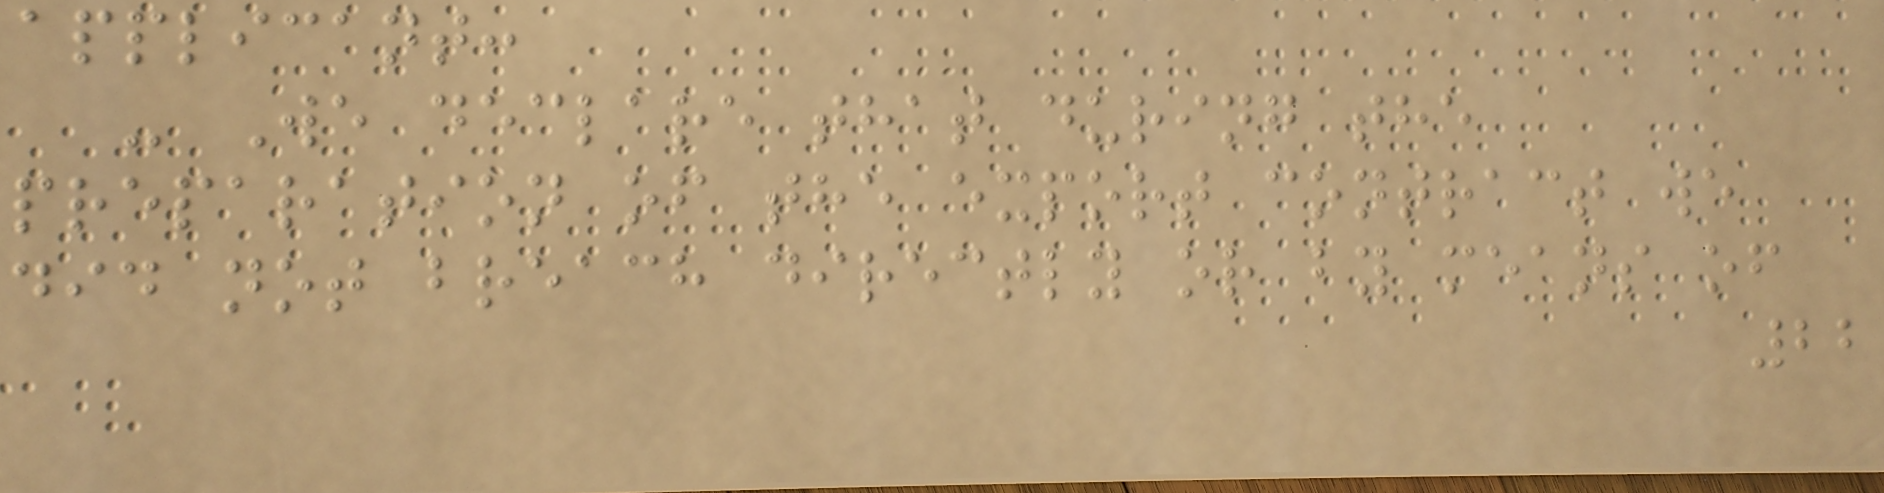applicant:
- We declare that during the
preparation of the export contract we
did not breach directly or by means of
22
